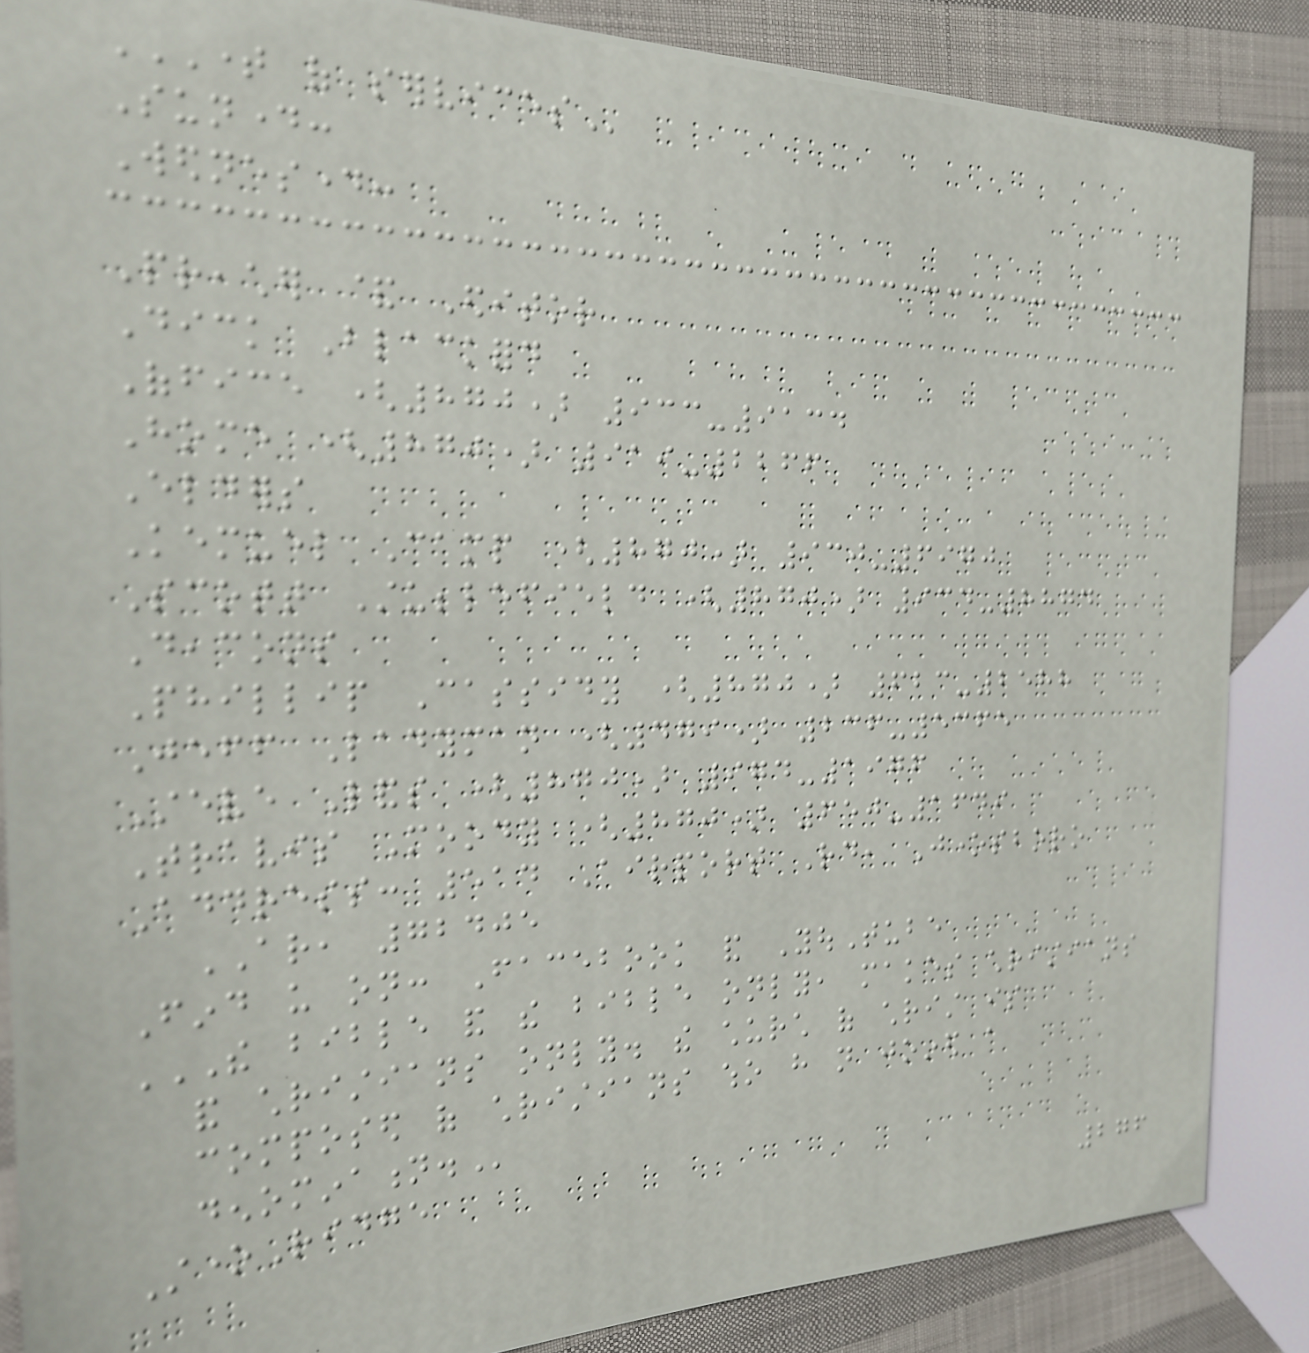TIME OF SERVICES
Sunday:
Wednesday:
Preacher & Editor
Dick Blackford
Office (870) 933-9134
Home (870) 919-2266
Elders
Kemuel Camp (870) 930-6970
Scott Stubblefield (870) 934-8874
Deacons
Phillip Cassidy (870) 623-2588
Jeff Ladyman (479) 236-5365
Steve Lands (870) 974-1976
Travis Moody (870) 650-1649
Address: 514 Airport Rd, Jonesboro
AR, 72405
Find us on: Facebook and YouTube
THE BIBLE AND THE BIBLE ONLY, MAKES CHRISTIANS
AND CHRISTIANS ONLY. THE CHURCH OF CHRIST IS
COMPOSED OF CHRISTIANS WHO HAVE NOT JOINED A
DENOMINATION.
StoneRidge
276
